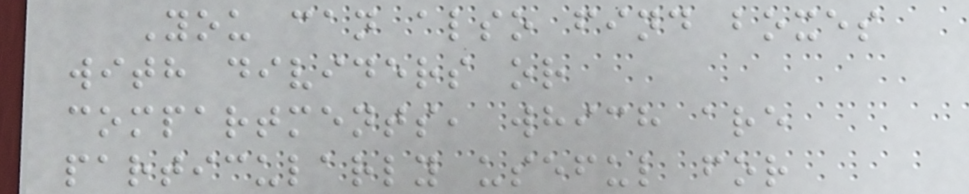You can also find boxes
with dividers or
compartments, which are
particularly useful for
